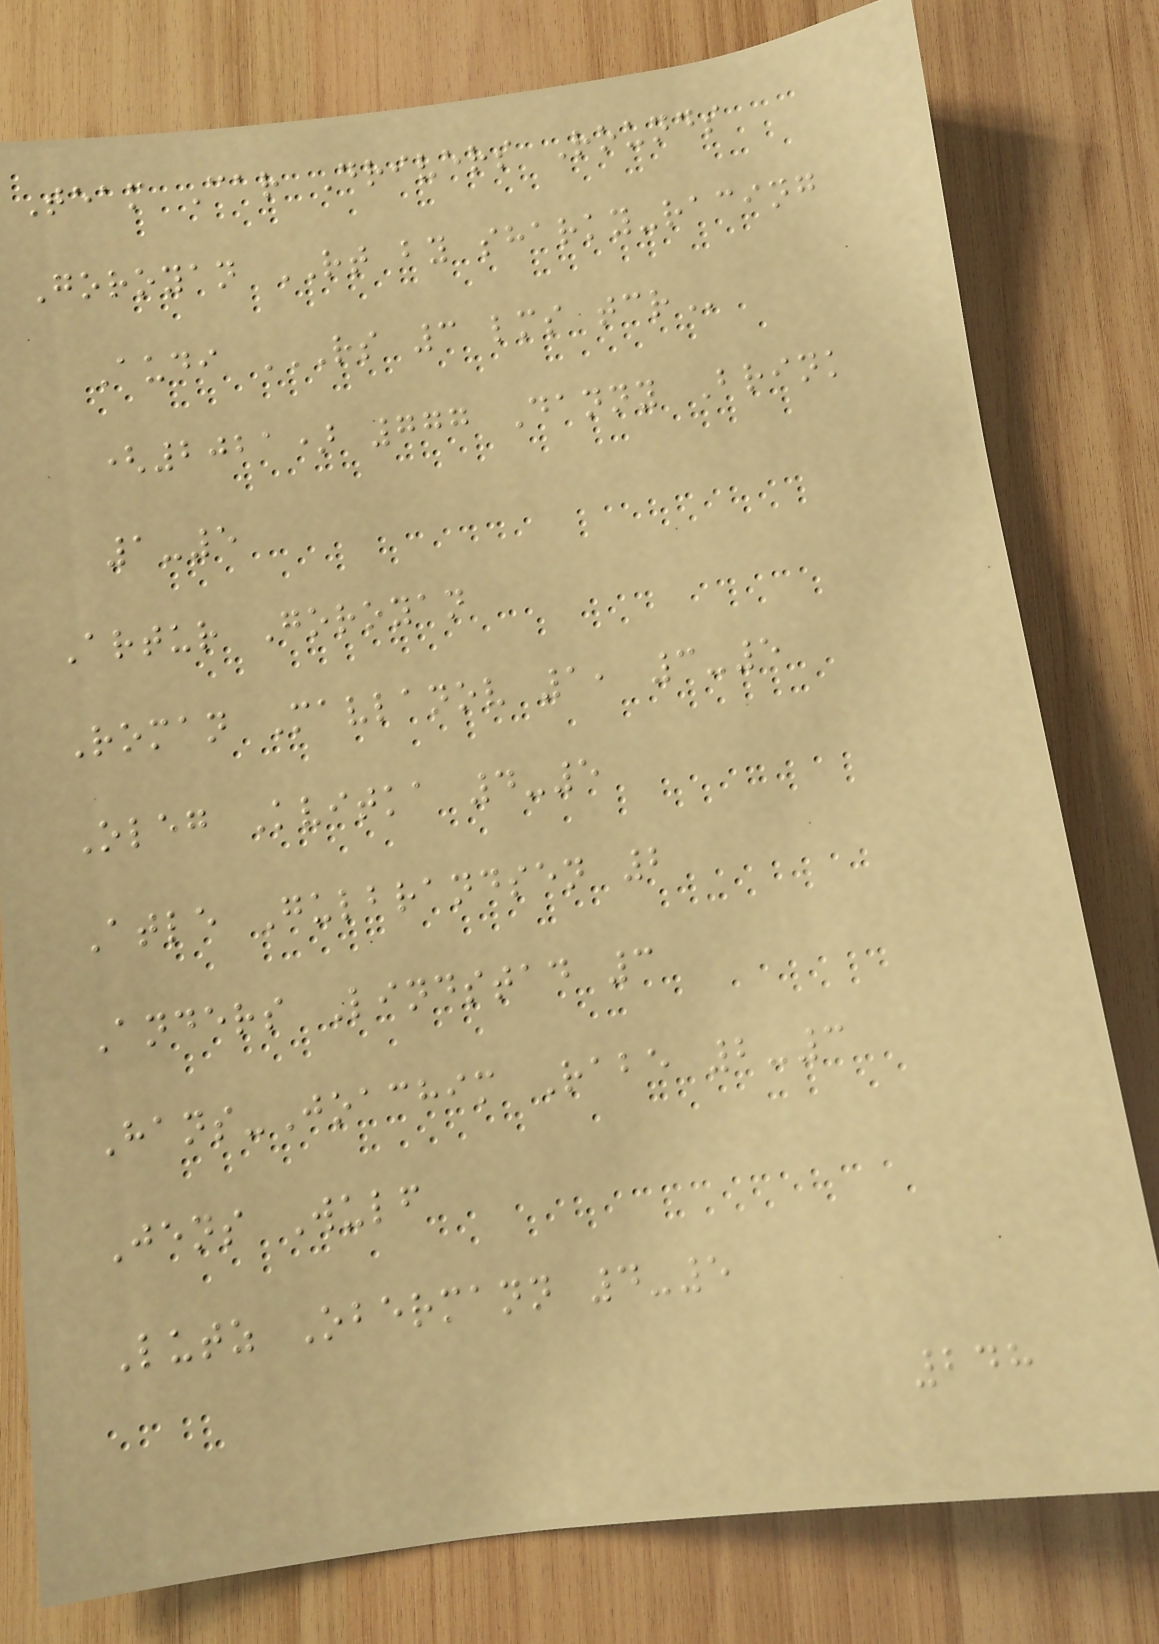Team Car Drivers Rounds
Goroyan RT by sharky-racing
Audi RS 3 LMS TCR
(2021) 777 Danny Brink
1-5
Artur Goroyan
Roman Mavlanov 1, 3-5
Oleg Kvitka 4-5
Atle Gulbrandsen 2
Anders Lindstad 3
Hans-Joachim Rabe 2-3
Jens Wulf
Lutz Obermann 4-5
248
